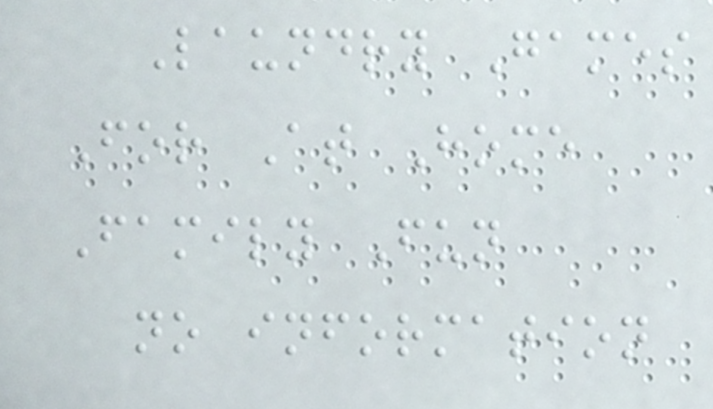Laundry Games
For At Home
Family Fun
no information
